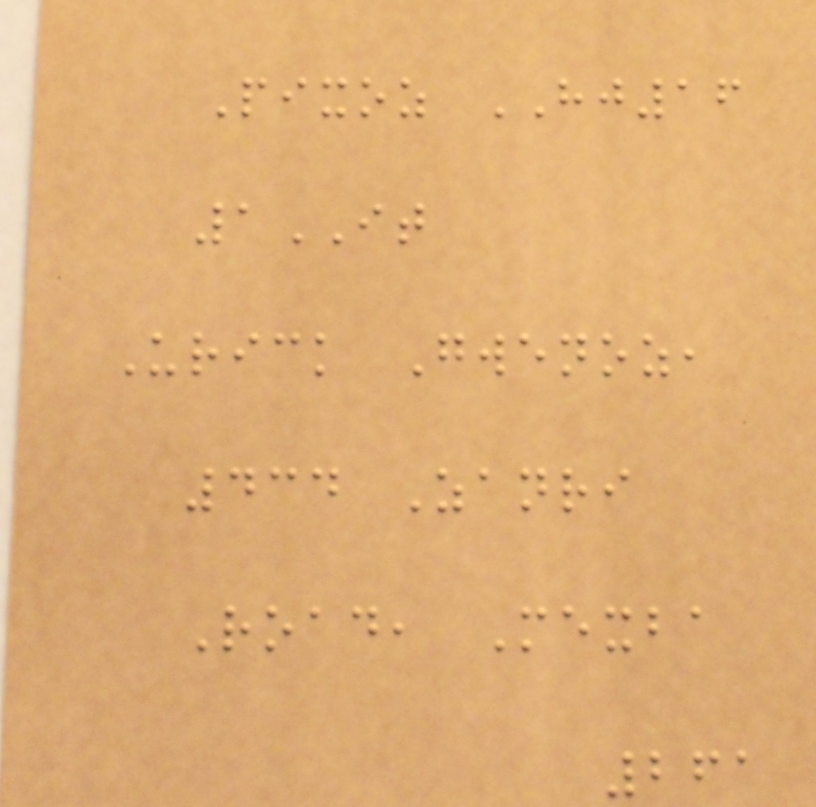Pixoz HJ16
1IT
Urick Gwenoz,
434 Zanri
Road, Mexba
261
